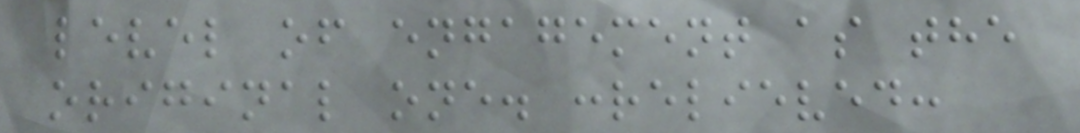level of engagement as the
original one. :relieved:
